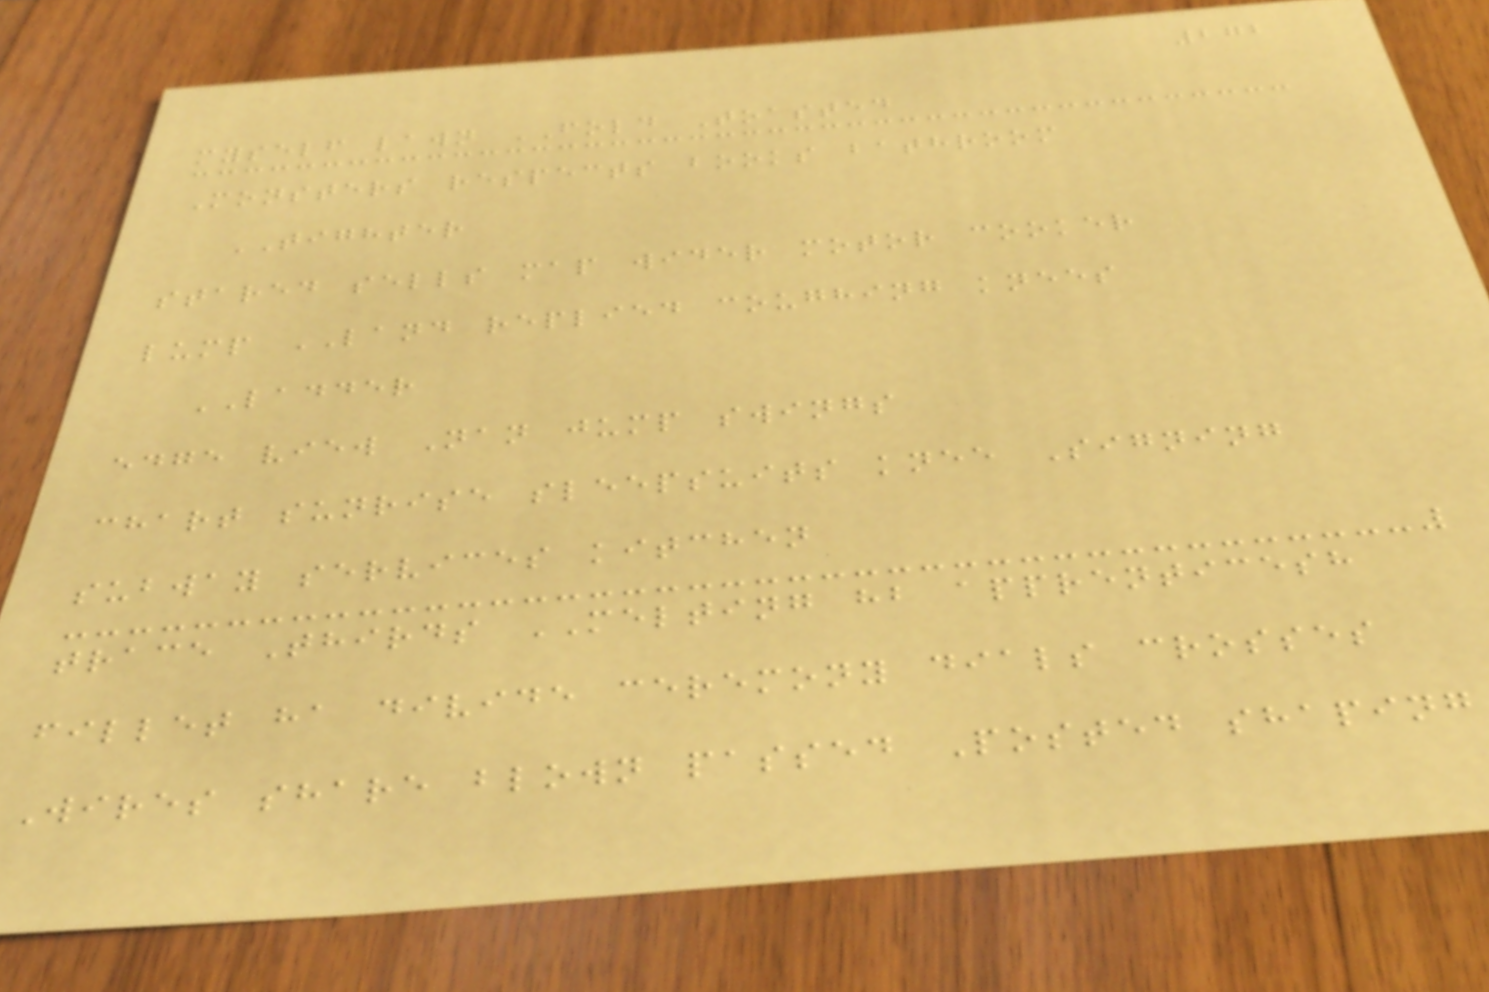272
myself lawn FOLD Toasted
Monsters respects books bathroom
TIGHTER
stared sells map wider motor cooker
lump LAND replied coughing knees
LADDER
edge view Nan jump swings
chart sunrise sleepsuits knee Signing
subway services kitchen
trace Thirds MELTING hb apprenticesh
fillet ha divide ceremony dials crosses
Wires share blown passed Posted shaping
